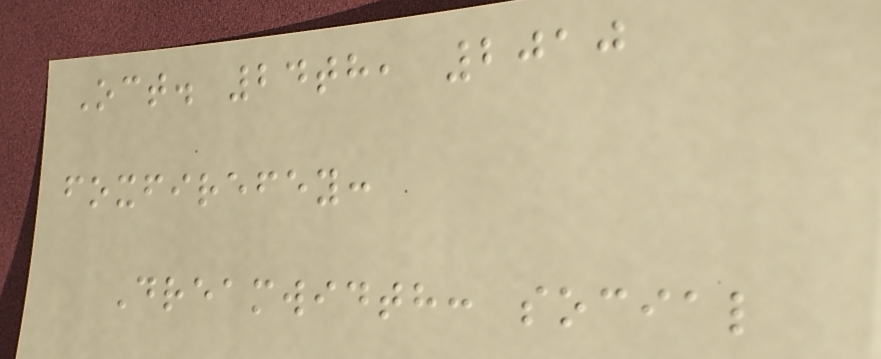Oct. 24th, 2010
foxfirefey:
Dreamwidth: social
